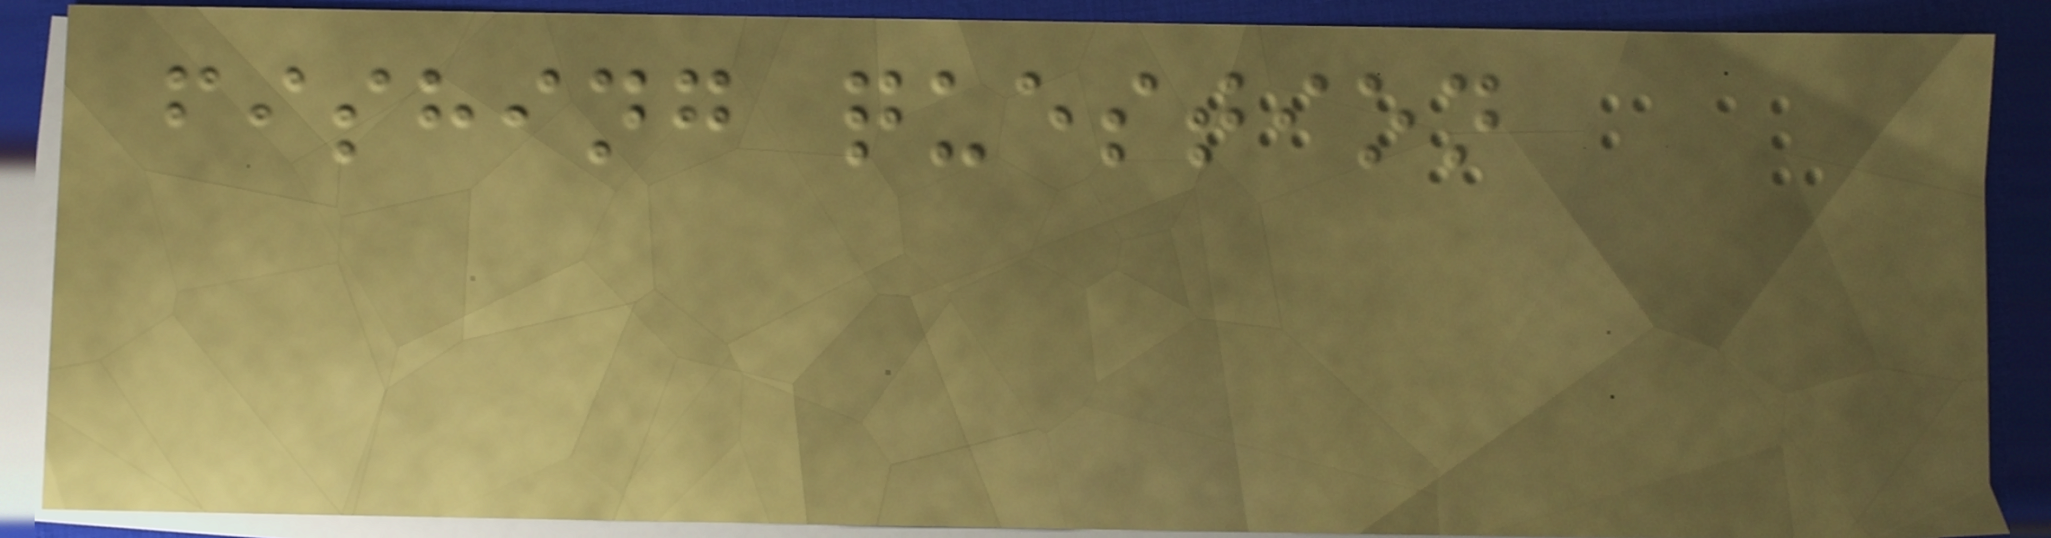fishing question
